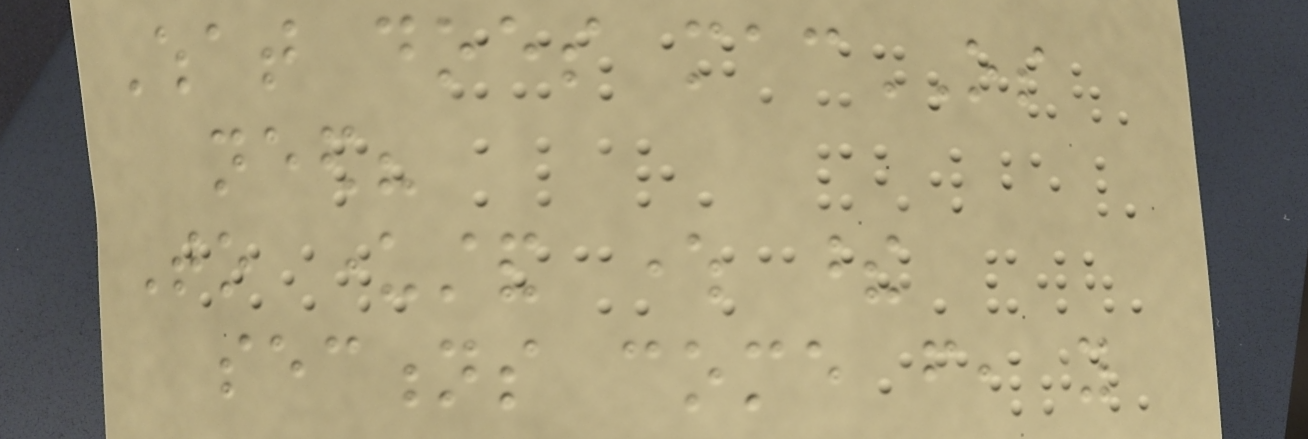What does macOS
need?
To understand where these
sections come from, you
